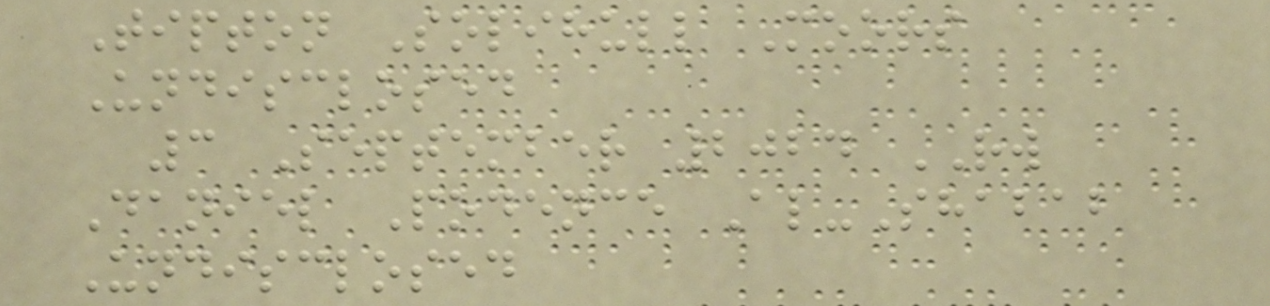Tipton Solihull Moors
Undisclosed
3 September 2024 RW
Daniel Podence Al-Shabab
Undisclosed
